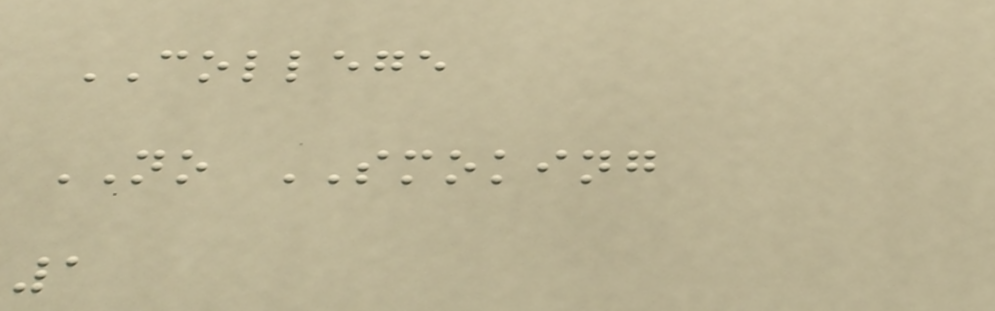COLLEGE
NO SMOKING
1
